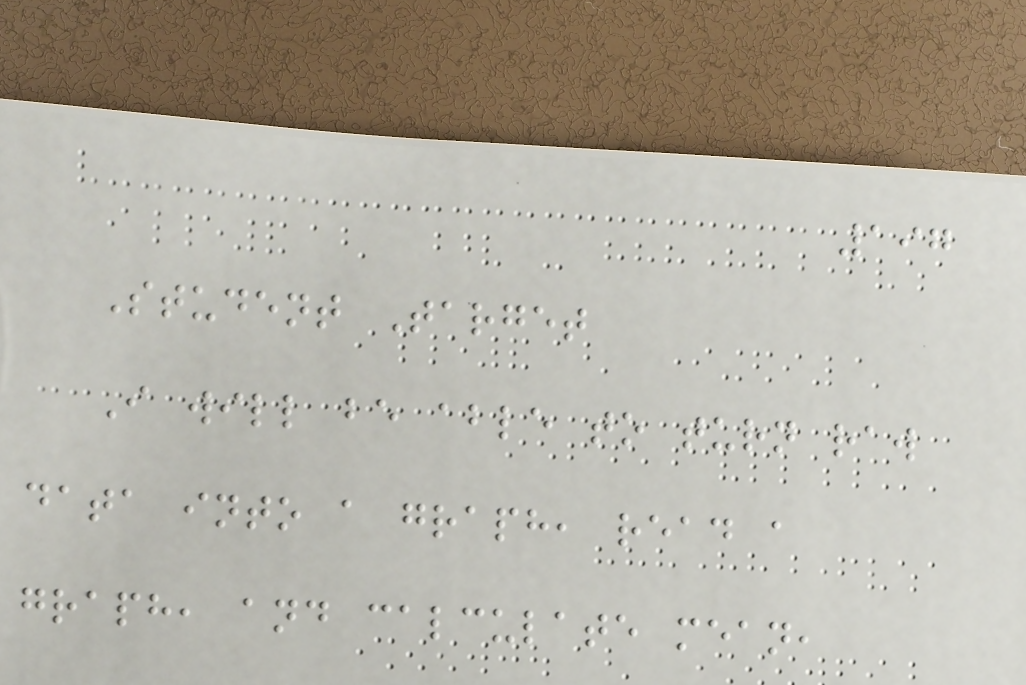197
Student Target
I will be able to turn raw
data into a graph, read a
graph, and calculate mean,
